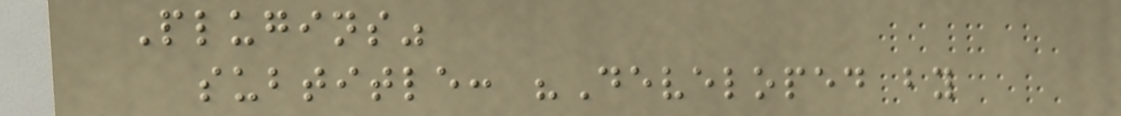Plugins"
subtitle: "Developed by
